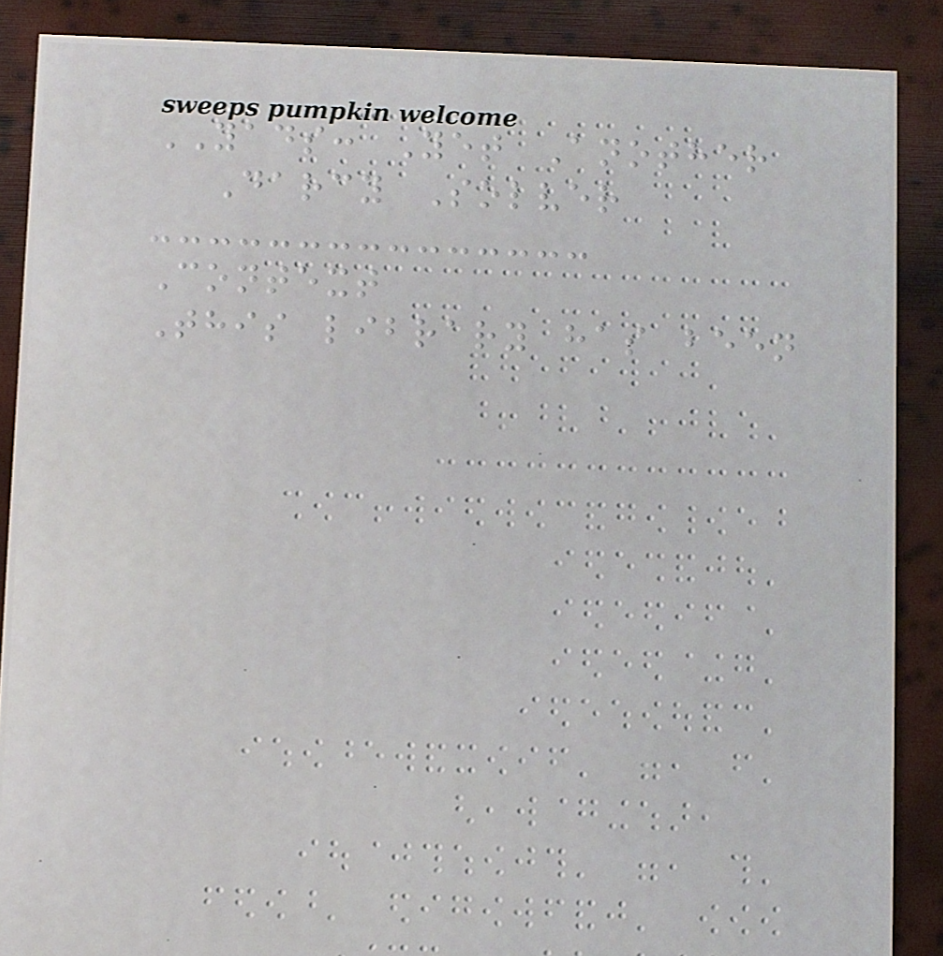YADS: Yet Another
Darcy Solver
Context
This library has been
